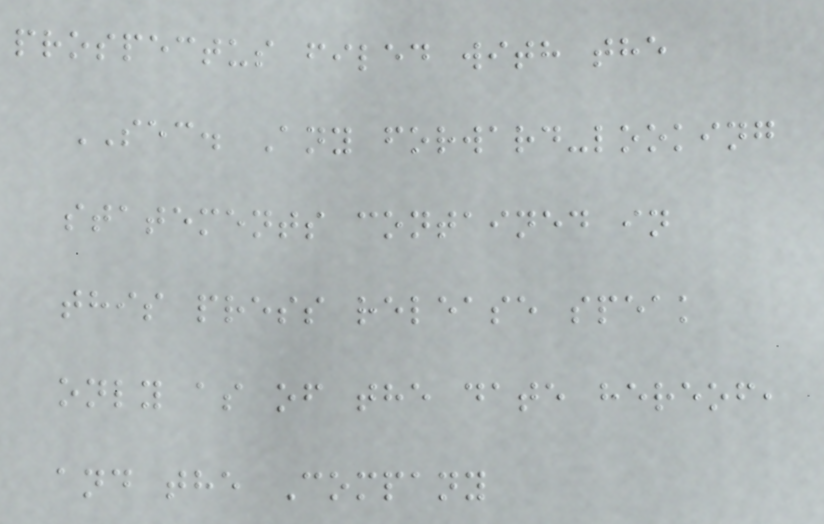prospectus filed with the
SEC. Any forward-looking
statements contained in
this press release speak
only as of the date hereof,
and the Company
